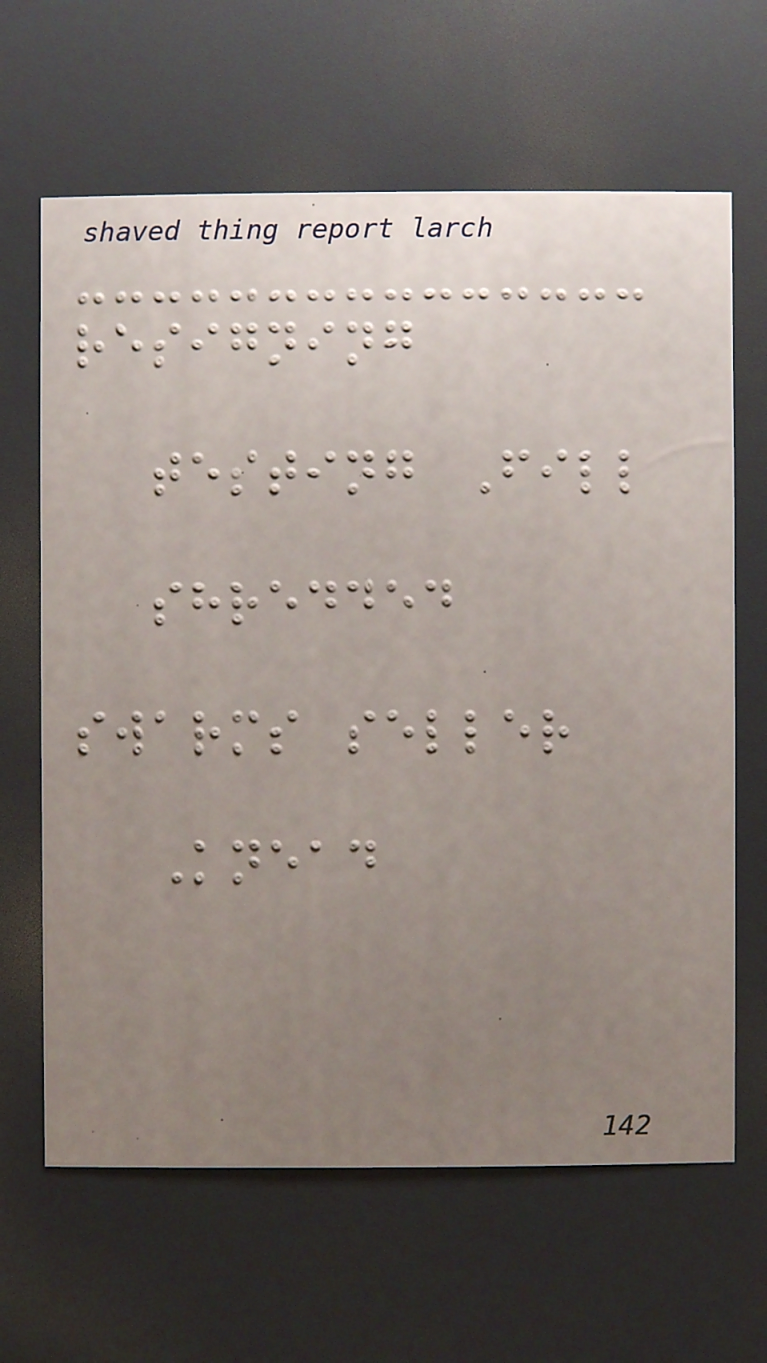resigning
testing Fill
shredded
swarms seller
Knead
